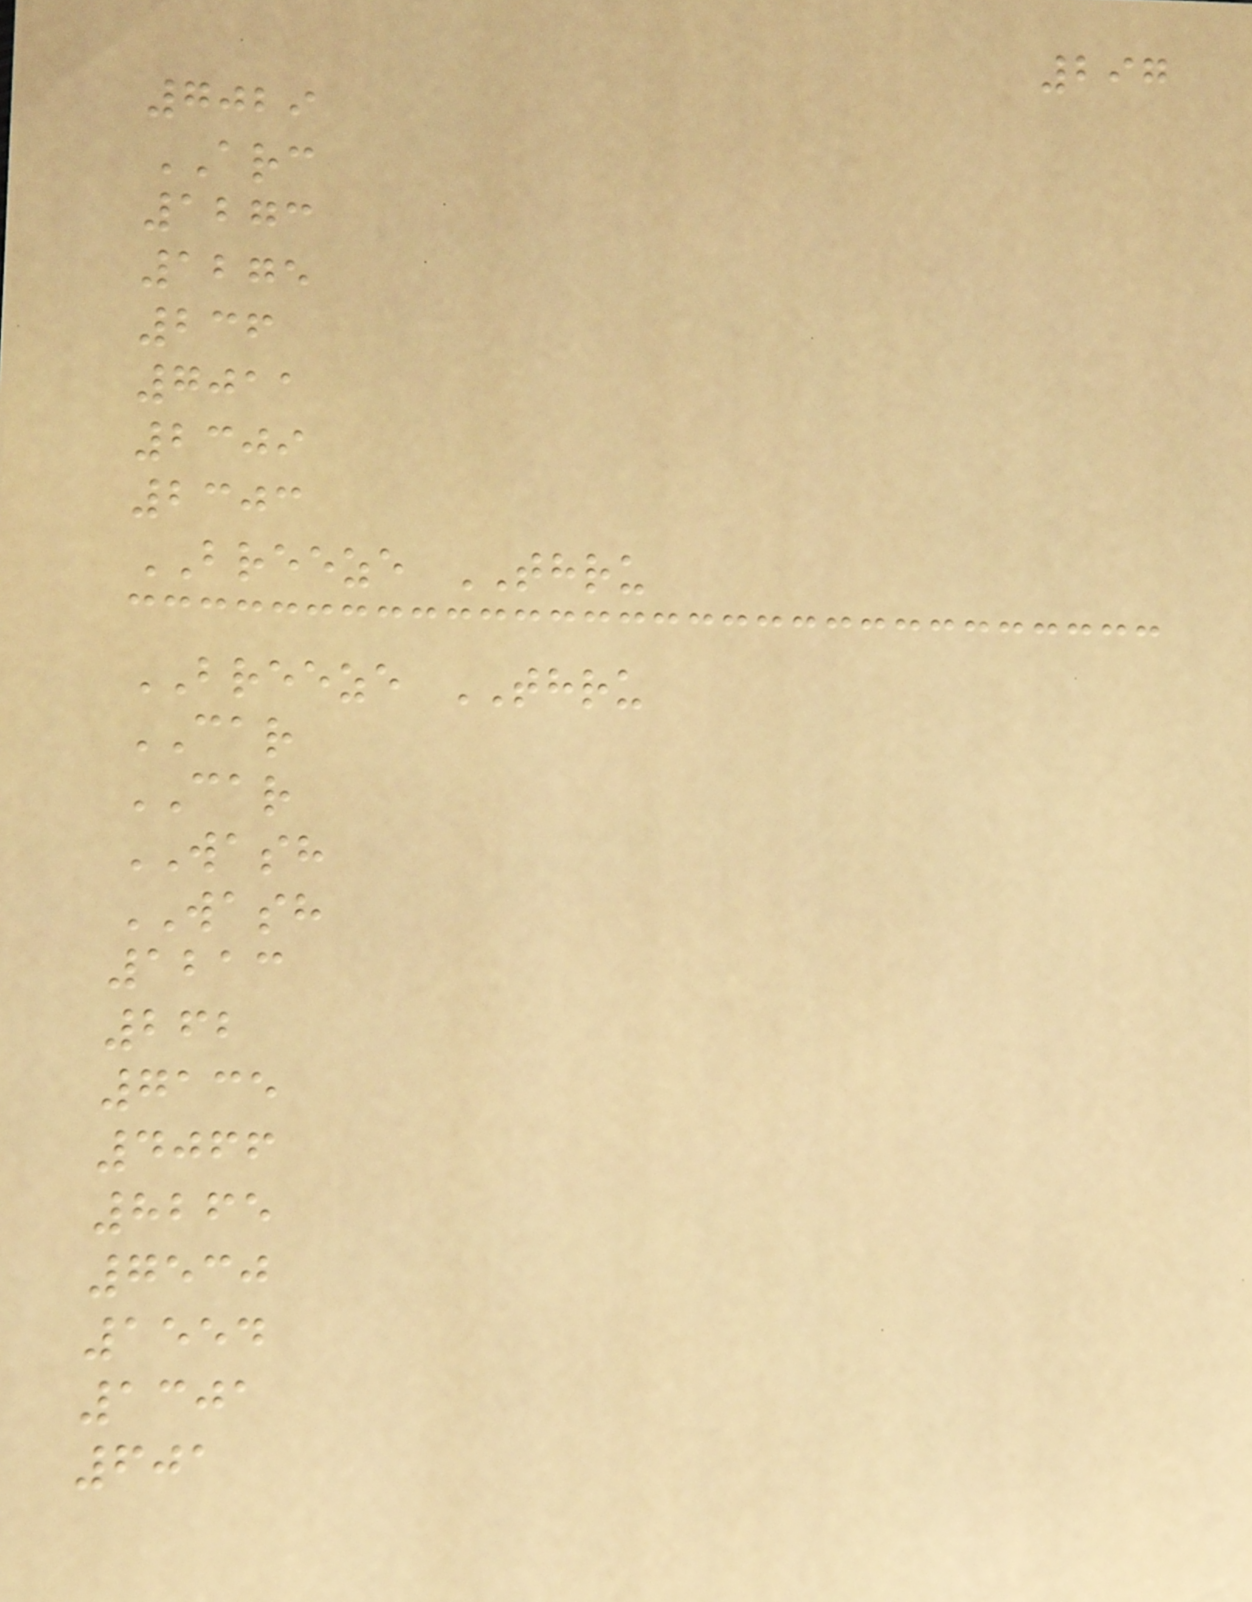297
7029
ARC
1273
1275
236
7011
2309
2303
BREEZE THRU
BREEZE THRU
CAR
CAR
WASH
WASH
1213
262
7135
4066
8265
7530
1554
1301
601
